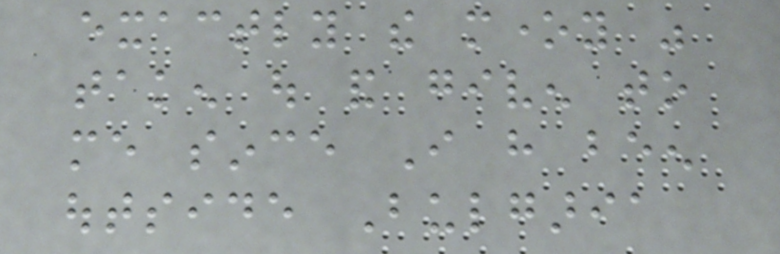exactly the money was
taken out and given to
me since I have been
outside Bulgaria
